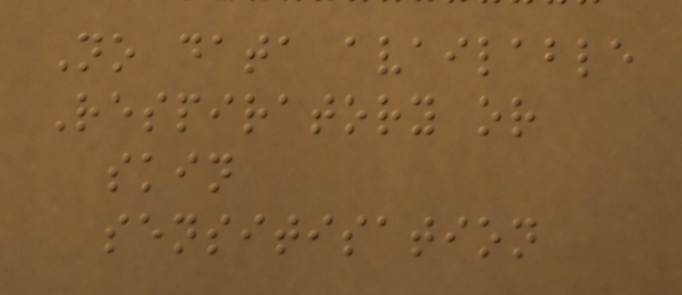No data available
Respiratory or
skin
sensitisation
